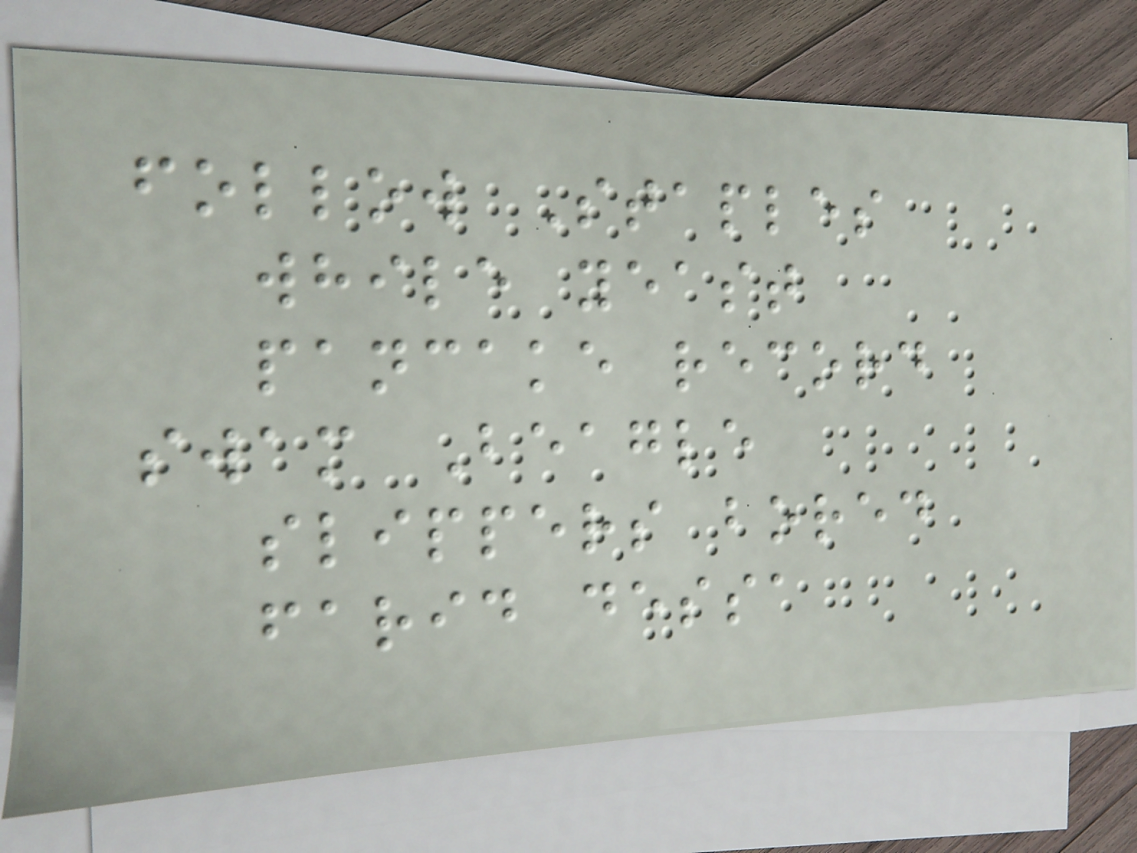follow Staples
while yeast
pancake record
swam Beagle
slippers bored
farid dessa
